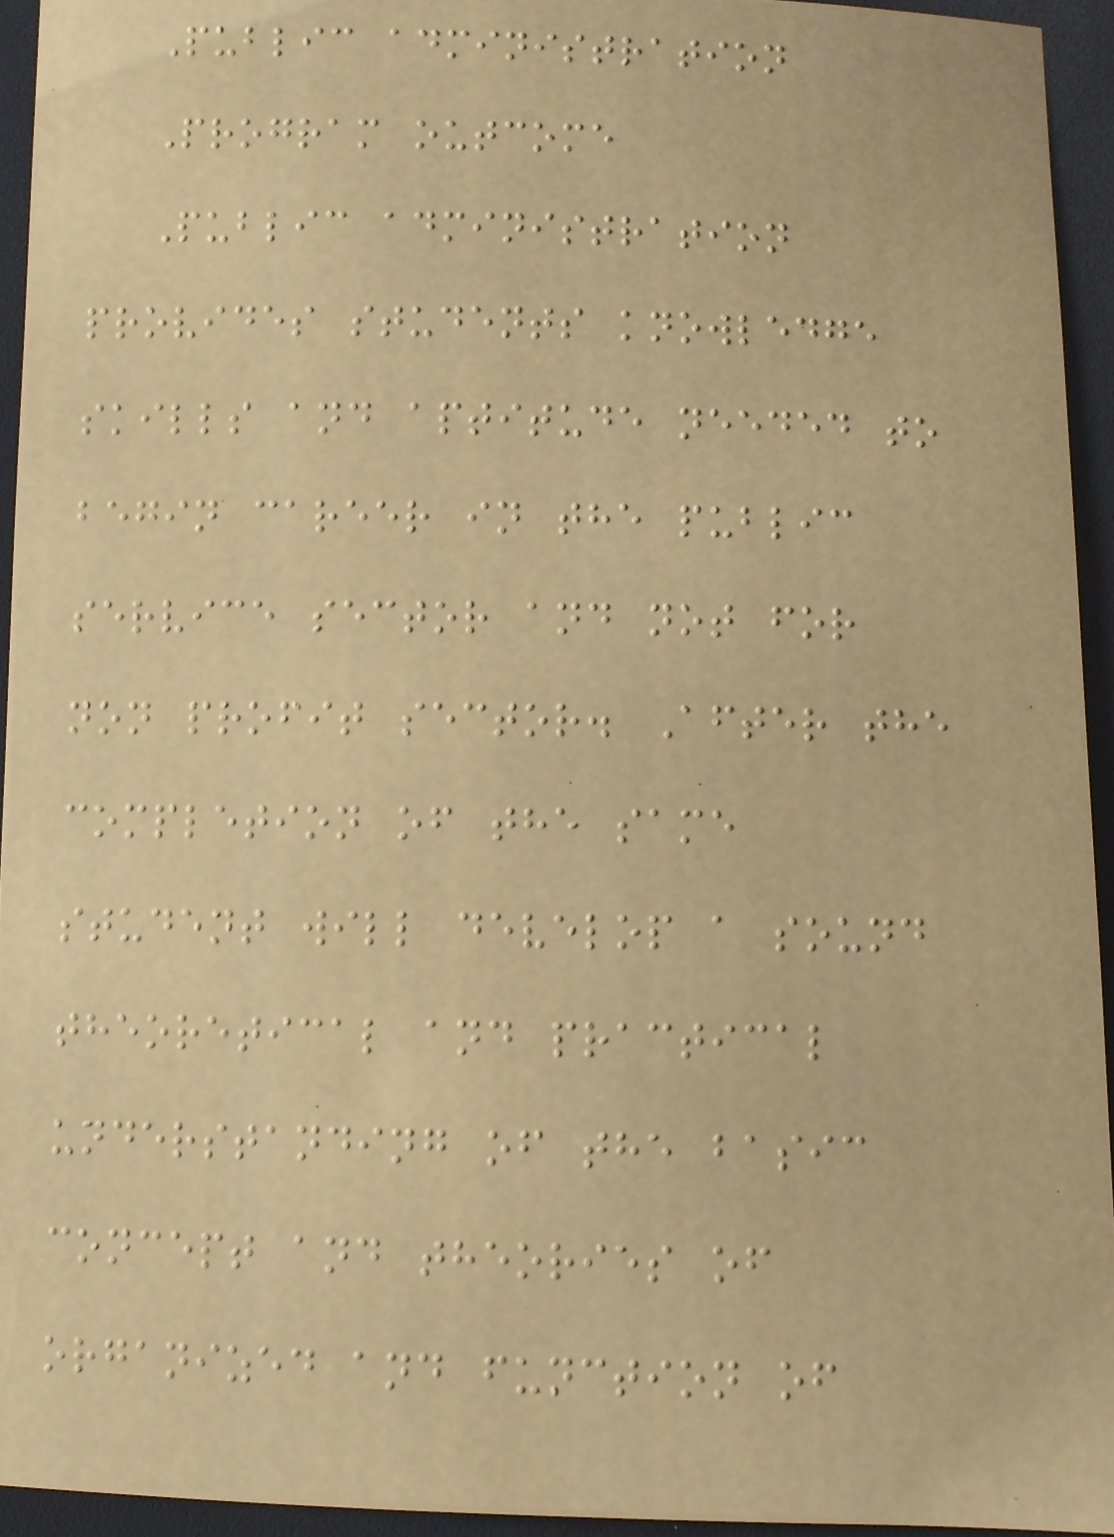Public administration
Program outcome
Public administration
provides students knowledge
skills and aptitude needed to
begin career in the public
service sector and not for
non profit sector. After the
completion of the same
student will develop a sound
theoretical and practical
understanding of the basic
concept and theories of
organized and function of
